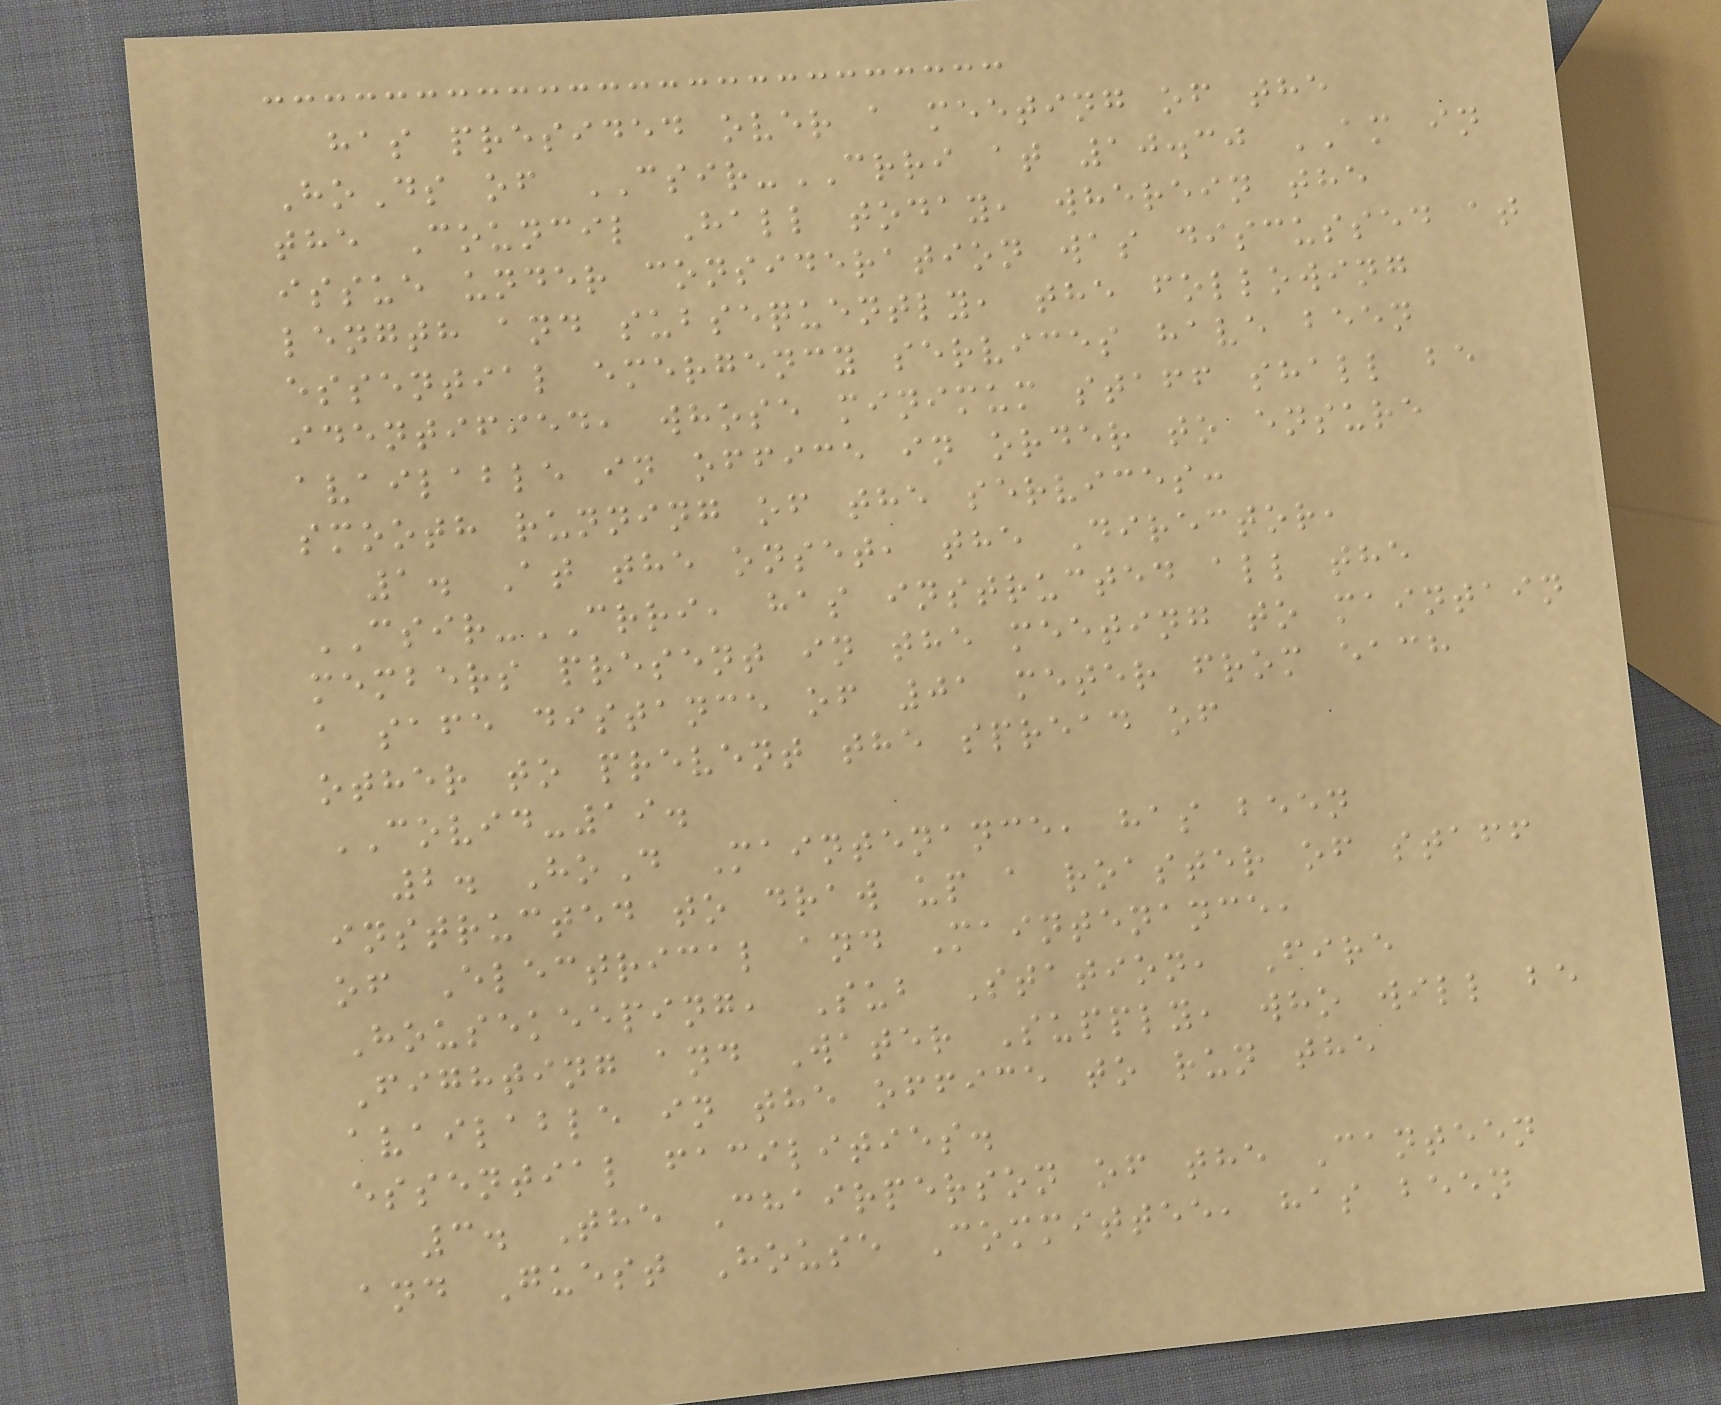has presided over a meeting of the
HoDs of CSIR-CRRI at 10.30 AM in
the Council Hall today, wherein the
issue under consideration was discussed at
length and subsequently, the following
essential emergency services have been
identified, whose minimum staff shall be
available in office in order to ensure
smooth running of the services:
1. At the onset, the Director,
CSIR-CRRI, has instructed all the
members present in the meeting to maintain
a safe distance of 01 meter from each
other to prevent the spread of
COVID-19.
2. HoD Maintenance, has been
instructed to draw up a roaster of staff
of Electrical and Maintenance,
Housekeeping, Sub Station, Fire
Fighting and Water Supply, who will be
available in the office to run the
essential facilities.
3. The Chairperson of the Canteen
and Guest House Committee, has been
